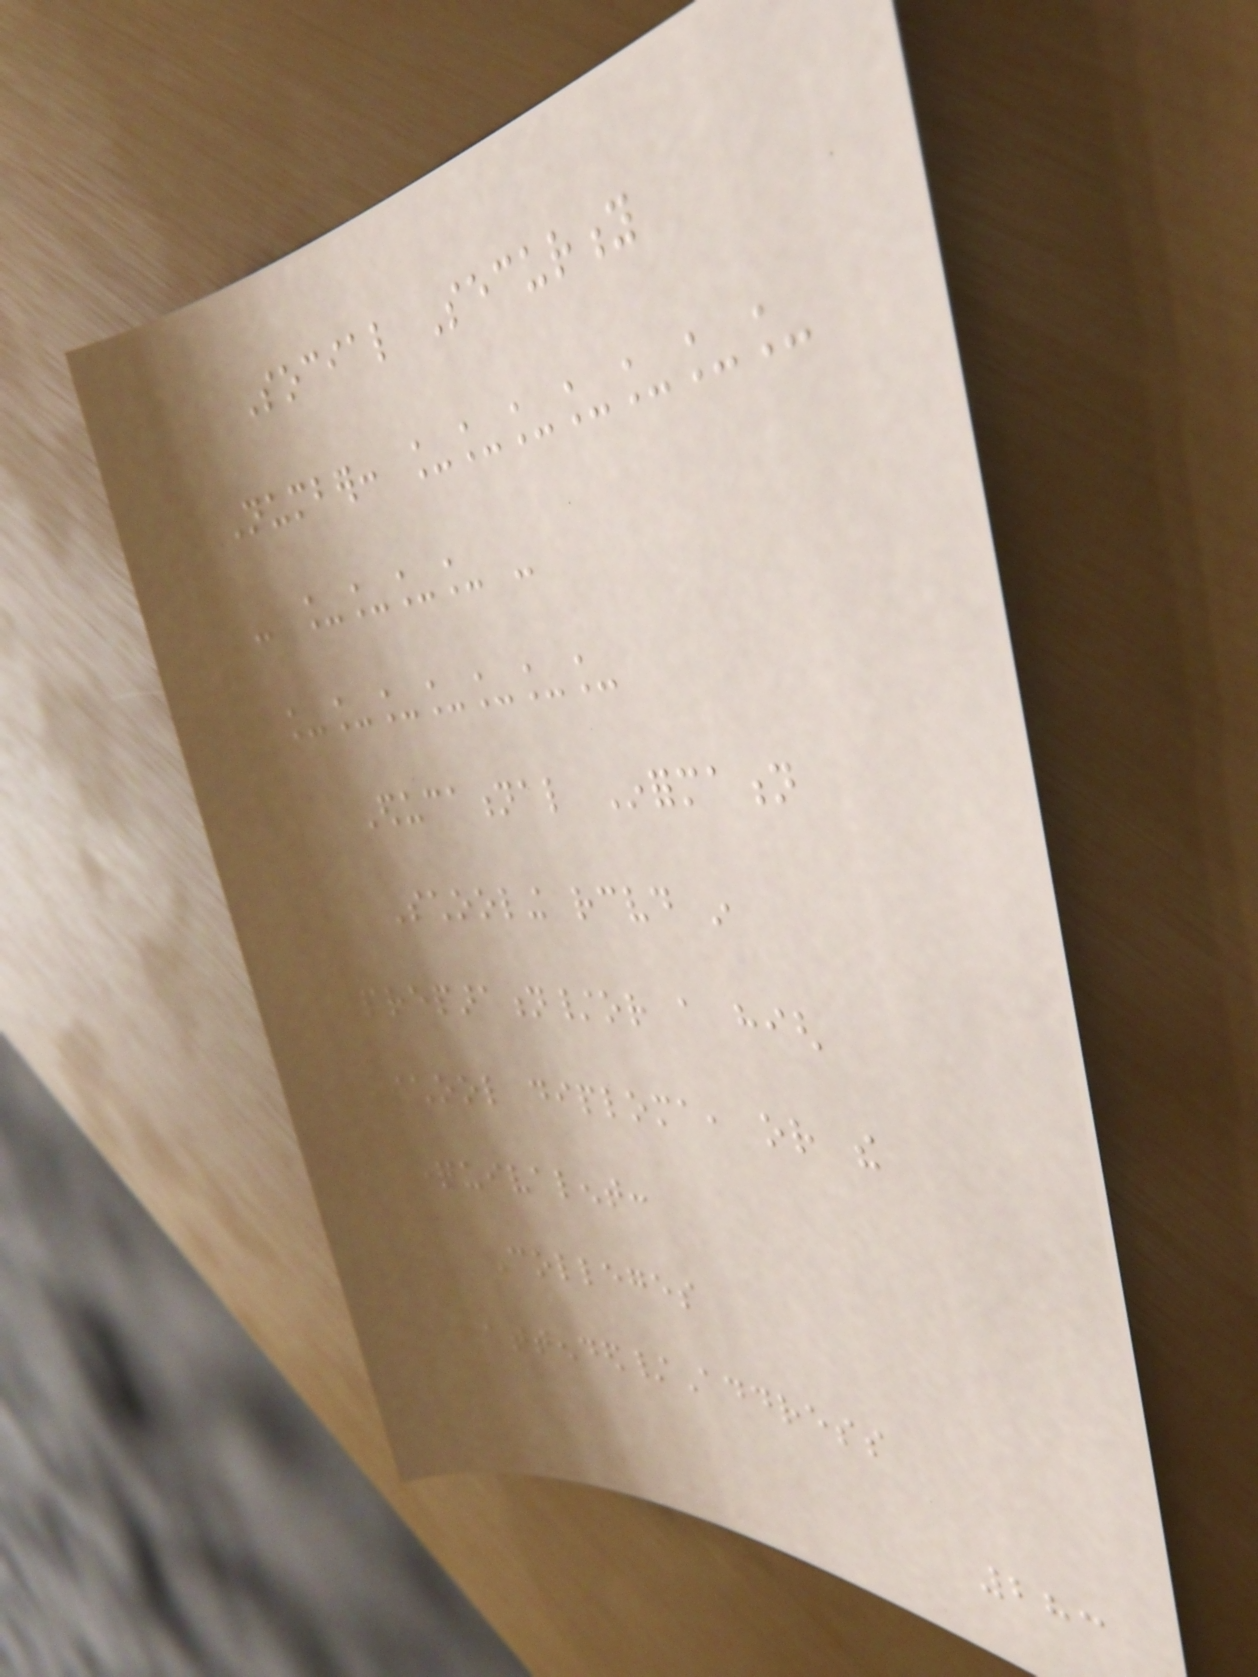Social Security
Number: _______
- ____ -
_______
Educational Information
Schooling received in
preparation/or a high
school diploma, or the
equivalent:
Colleges
Attended/Address
283
